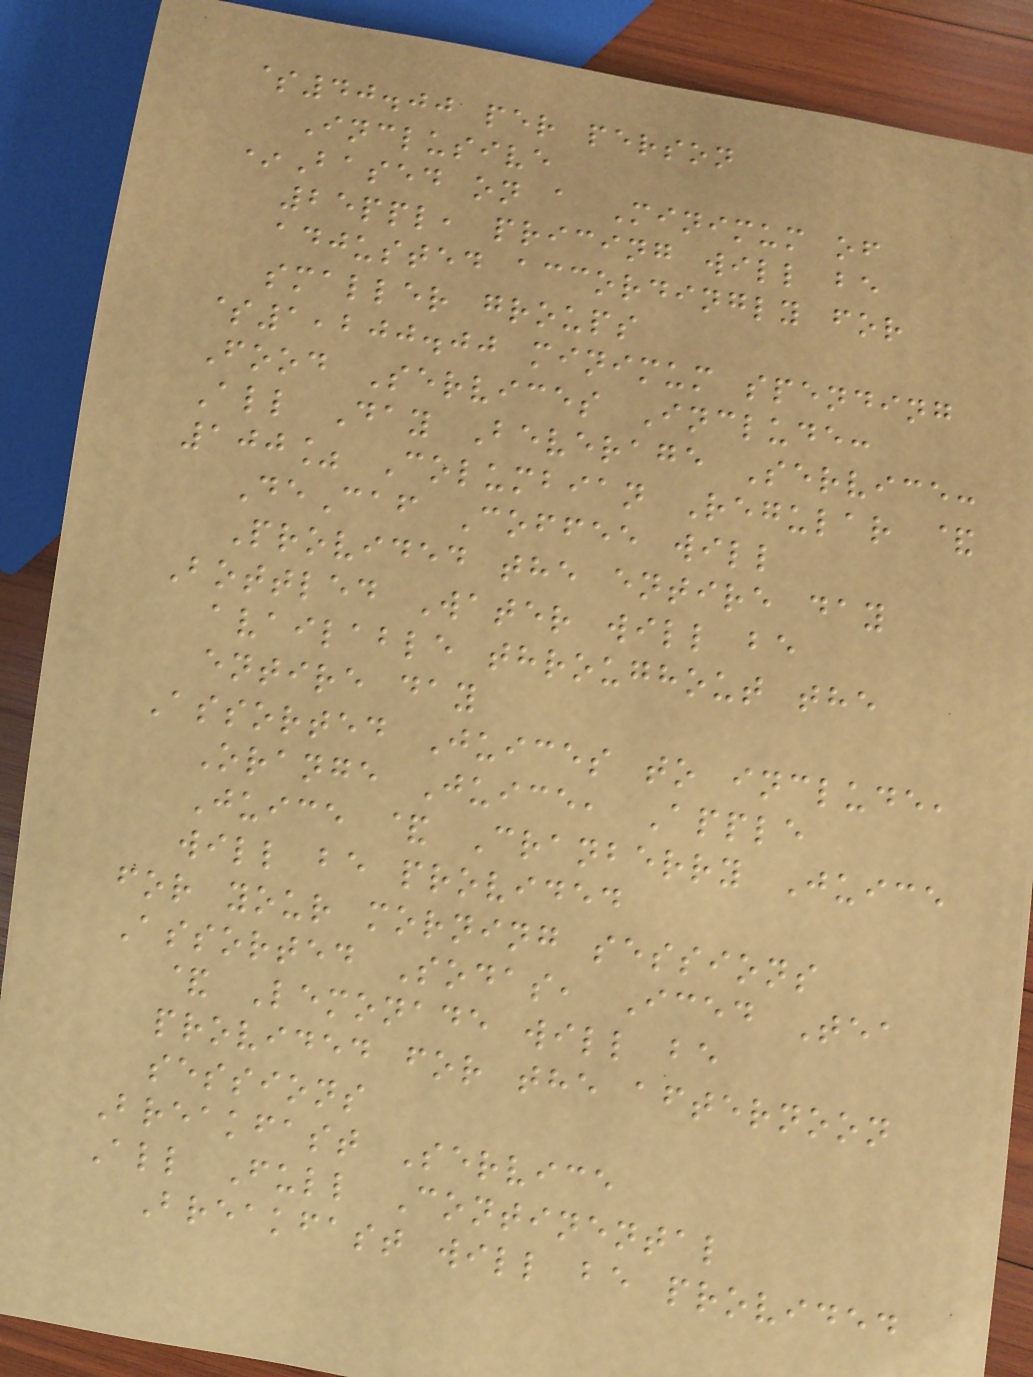$40.00 per person
Inclusive
*Based on a Minimum of
25ppl, pricing will be
adjusted accordingly for
smaller groups
$1,200.00 minimum spending
Food Services Include:
All Day Beverage Service:
100% Columbian Regular &
DeCaf Coffee will
Provided the entire day
Bottled Water will be
available throughout the
entire day
Assorted Juices to include,
Orange Juice, Apple
Juice & Cranberry Juice
will be provided
for your morning sessions
Assorted Sodas, Iced Tea
& Lemonade will be
provided for the afternoon
sessions
Breakfast Service
All Full Continental
Breakfast will be provided
